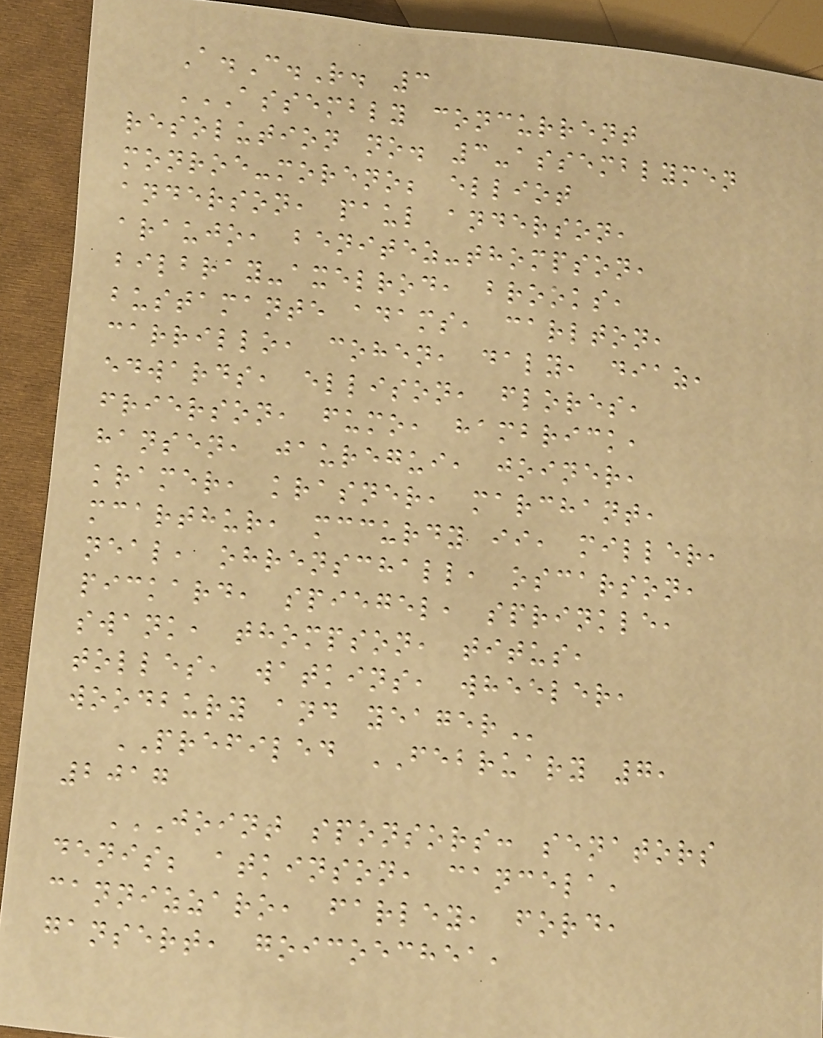A.C.R. 3
ASSEMBLY CONCURRENT
RESOLUTION NO. 3-ASSEMBLYMEN
MONROE-MORENO; ELLIOT
ANDERSON, PAUL ANDERSON,
ARAUJO, BENITEZ-THOMPSON,
BILBRAY-AXELROD, BROOKS,
BUSTAMANTE ADAMS, CARLTON,
CARRILLO, COHEN, DALY, DIAZ,
EDWARDS, ELLISON, FLORES,
FRIERSON, FUMO, HAMBRICK,
HANSEN, JAUREGUI, JOINER,
KRAMER, KRASNER, MARCHANT,
MCARTHUR, MCCURDY II, MILLER,
NEAL, OHRENSCHALL, OSCARSON,
PICKARD, SPIEGEL, SPRINKLE,
SWANK, THOMPSON, TITUS,
TOLLES, WATKINS, WHEELER,
WOODBURY AND YEAGER
PREFILED FEBRUARY 7,
2017
JOINT SPONSORS: SENATORS
DENIS; ATKINSON, CANCELA,
CANNIZZARO, FARLEY, FORD,
GANSERT, GOICOECHEA,
